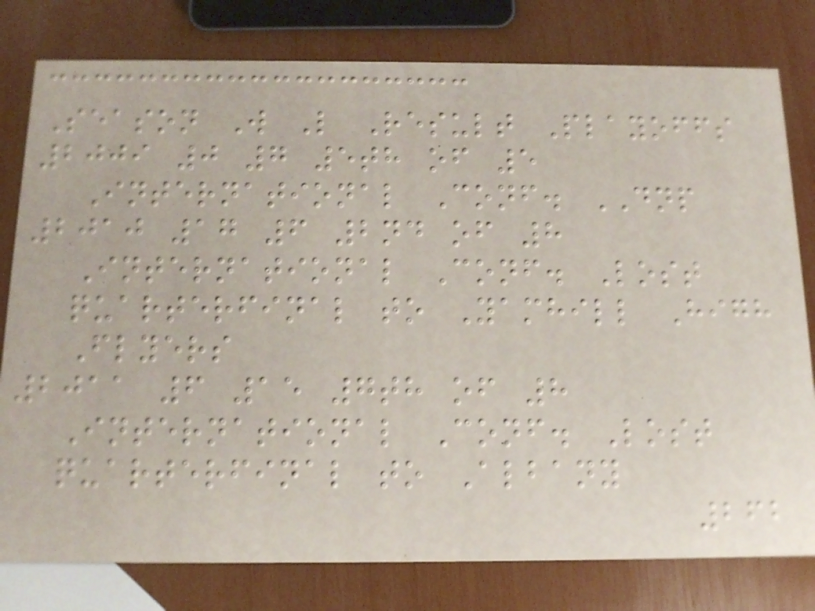Season W L Result Playoffs
2009 0 7 5th of 5
International Conf. DNP
2010 17 6 2nd of 8
International Conf. Lost
quarterfinal to Yamhill High
Flyers
2011 6 15 7th of 8
International Conf. Lost
quarterfinal to Albany
262
